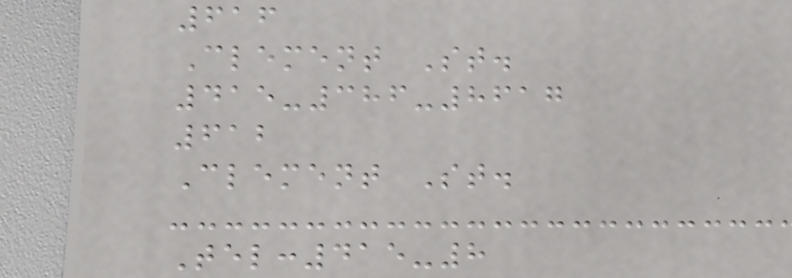616
Clement St.
415-386-8617
612
Clement St.
Tel:415-8
